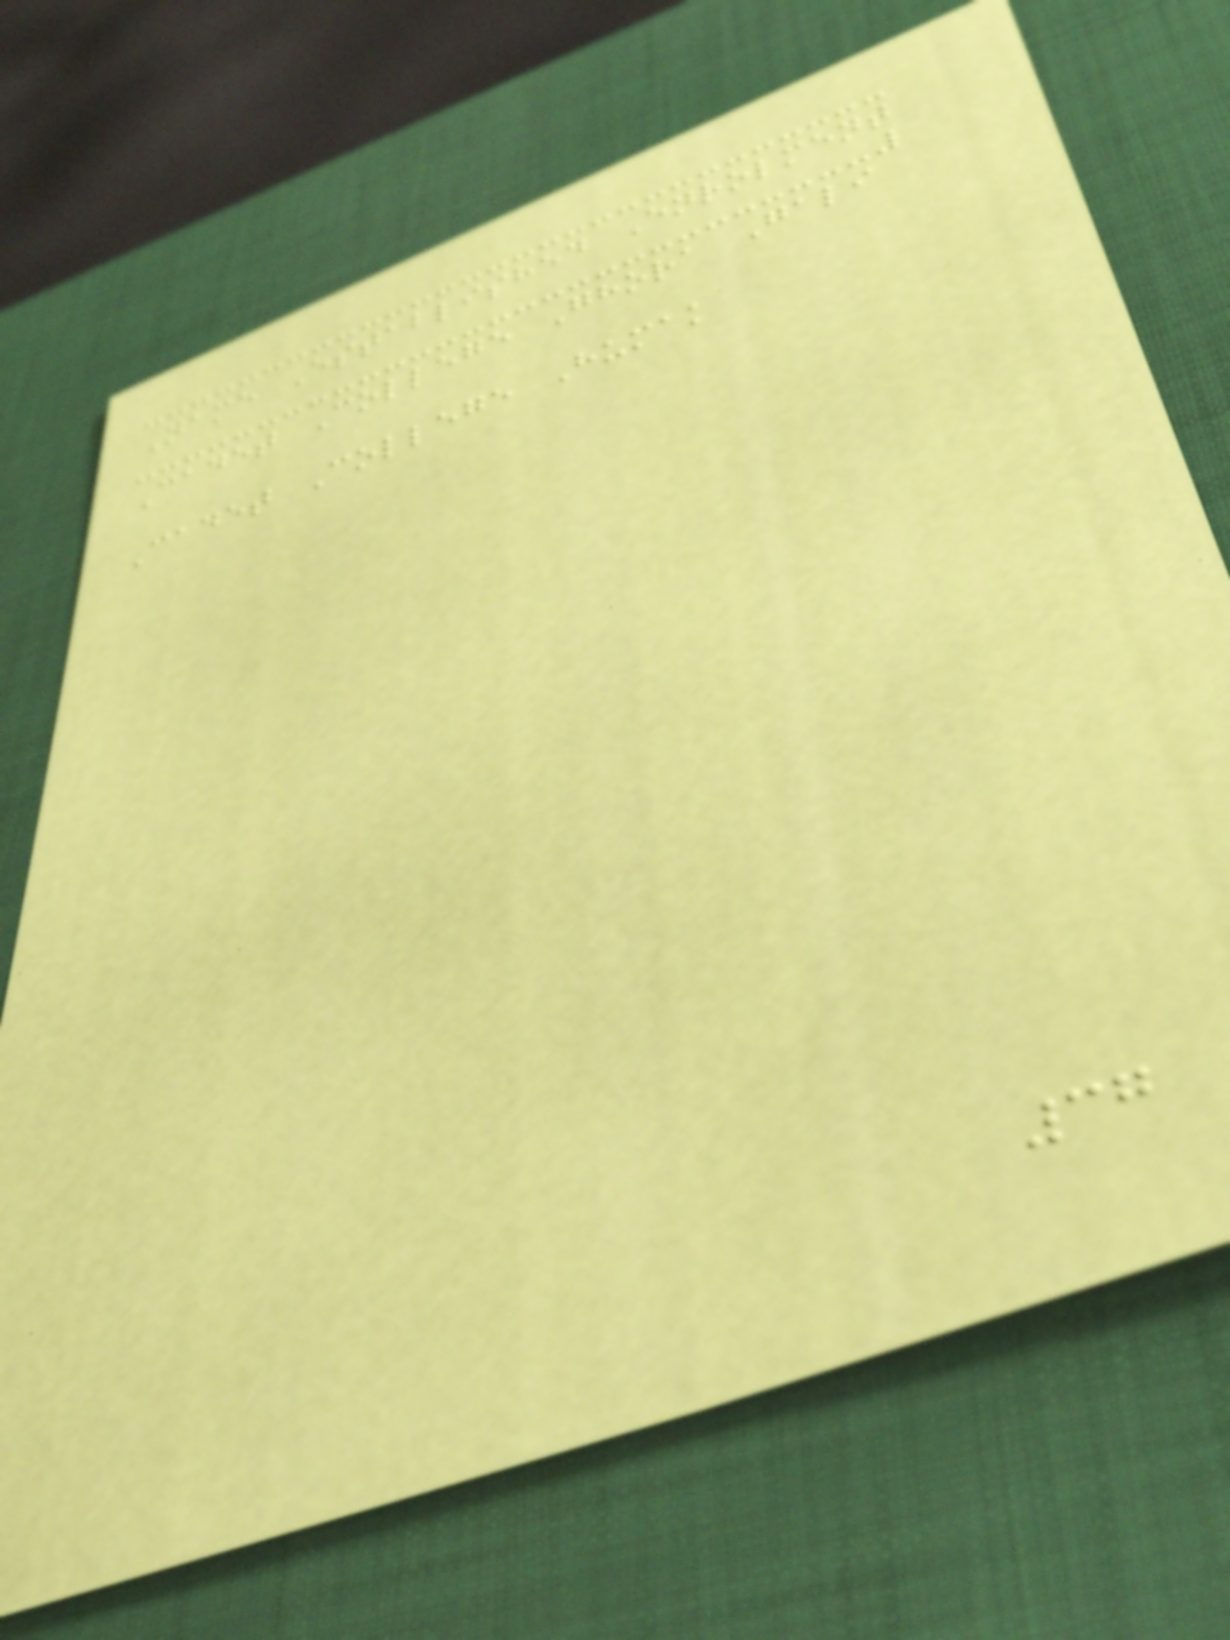Name Established Enrolment
Cadet College Ghora Gali
Cadet College Humak
37
